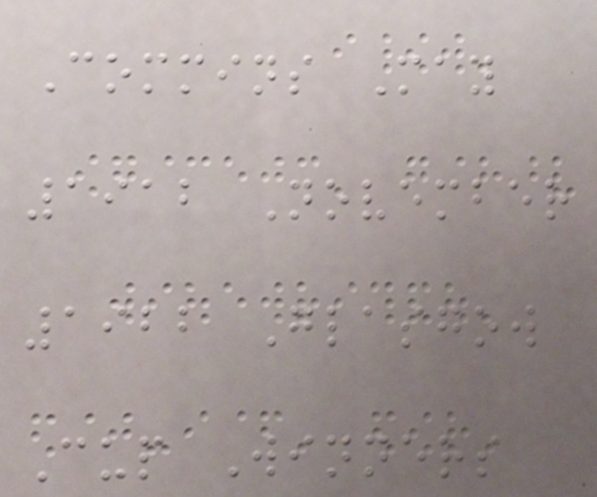Commins May
1912 November
1922 Glasgow
Cup Winners
